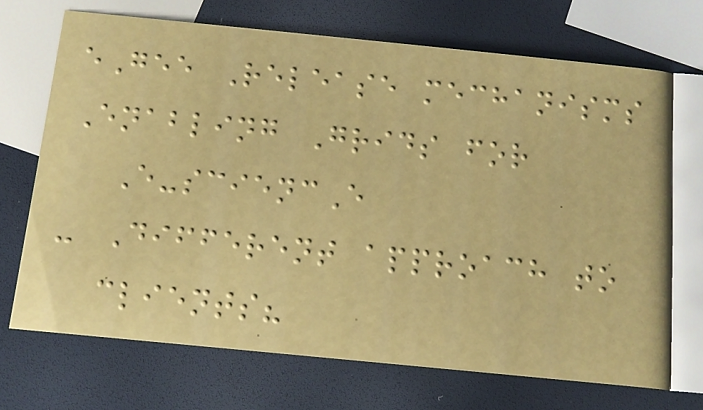eGee Release mechanisms
Enabling Grids for
E-sciencE
- Different approach to
clients?
